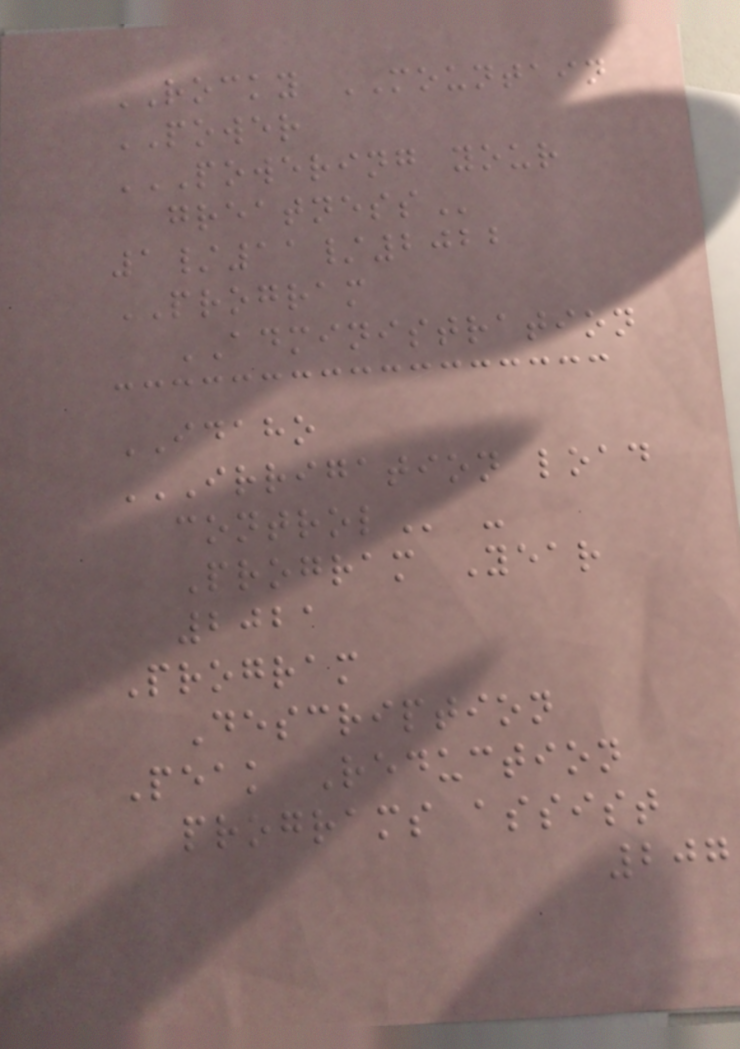ROCKY MOUNTAIN
POWER
POWERING YOUR
GREATNESS
1/11/2022
PROGRAM
ADMINISTRATION
IDAHO
IRRIGATION LOAD
CONTROL -
Program Year
2021
Program
Description
Peak Reduction
programs assist
207
